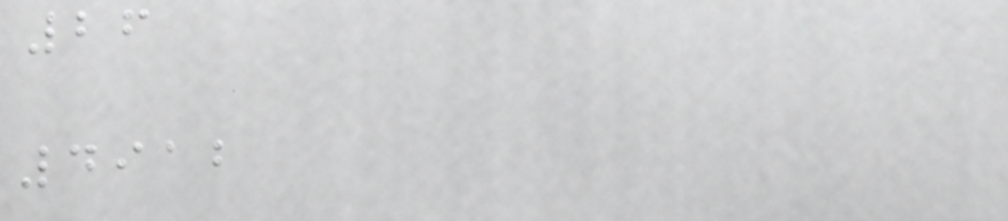26
4912
